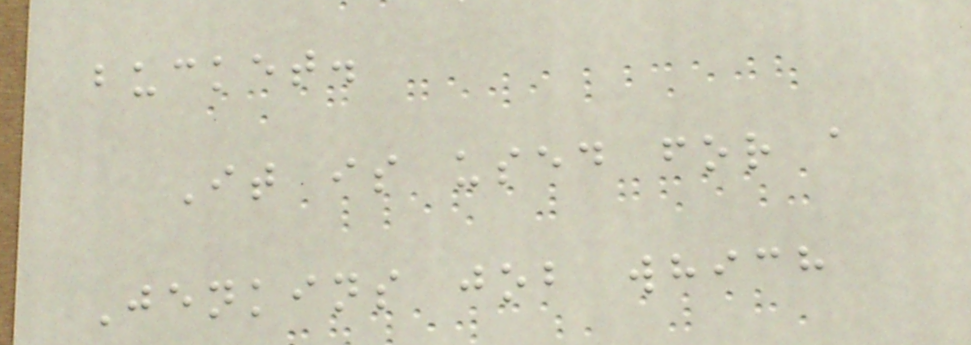bucket.
It is used for a
Jenkins job which
